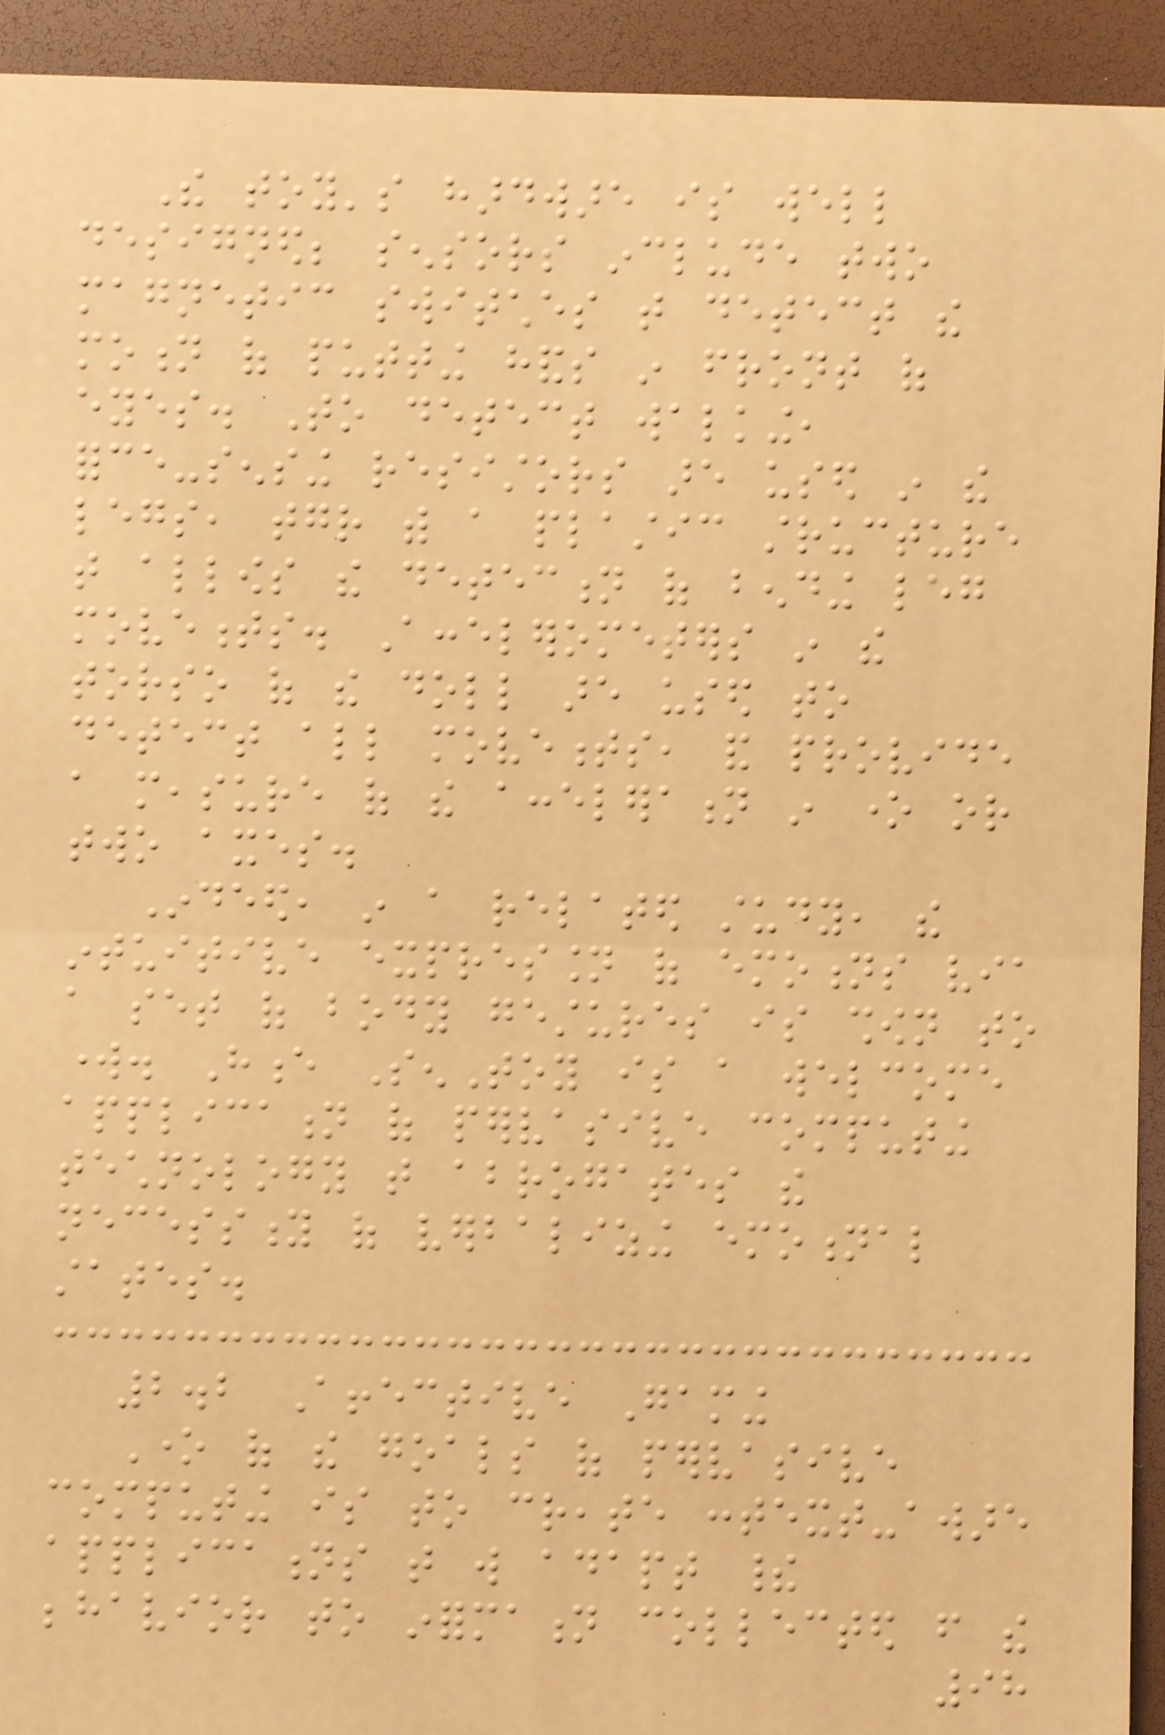The toy's hardware is well
designed; sensors include two
magnetic switches that detect the
motion of putting hands in front of
eyes. To detect walking,
force-sensing resistors are used in the
legs, together with a plastic structure
that allows the detection of bending leg
movements. Accelerometers in the
torso of the doll are used to
detect all movements, and provide
a measure of the acceleration in one or
two axes.
Indeed, in a related study, the
intuitive expression of emotions via
a set of body gestures is shown to
work. Hence SenToy is a welcome
application of pervasive computing
technology that abrogates the
necessity of verbalizing emotional
states.
2.2 Affective Gaming
One of the goals of pervasive
computing is to create context-aware
applications that will adapt their
behavior to information collected from the
98
